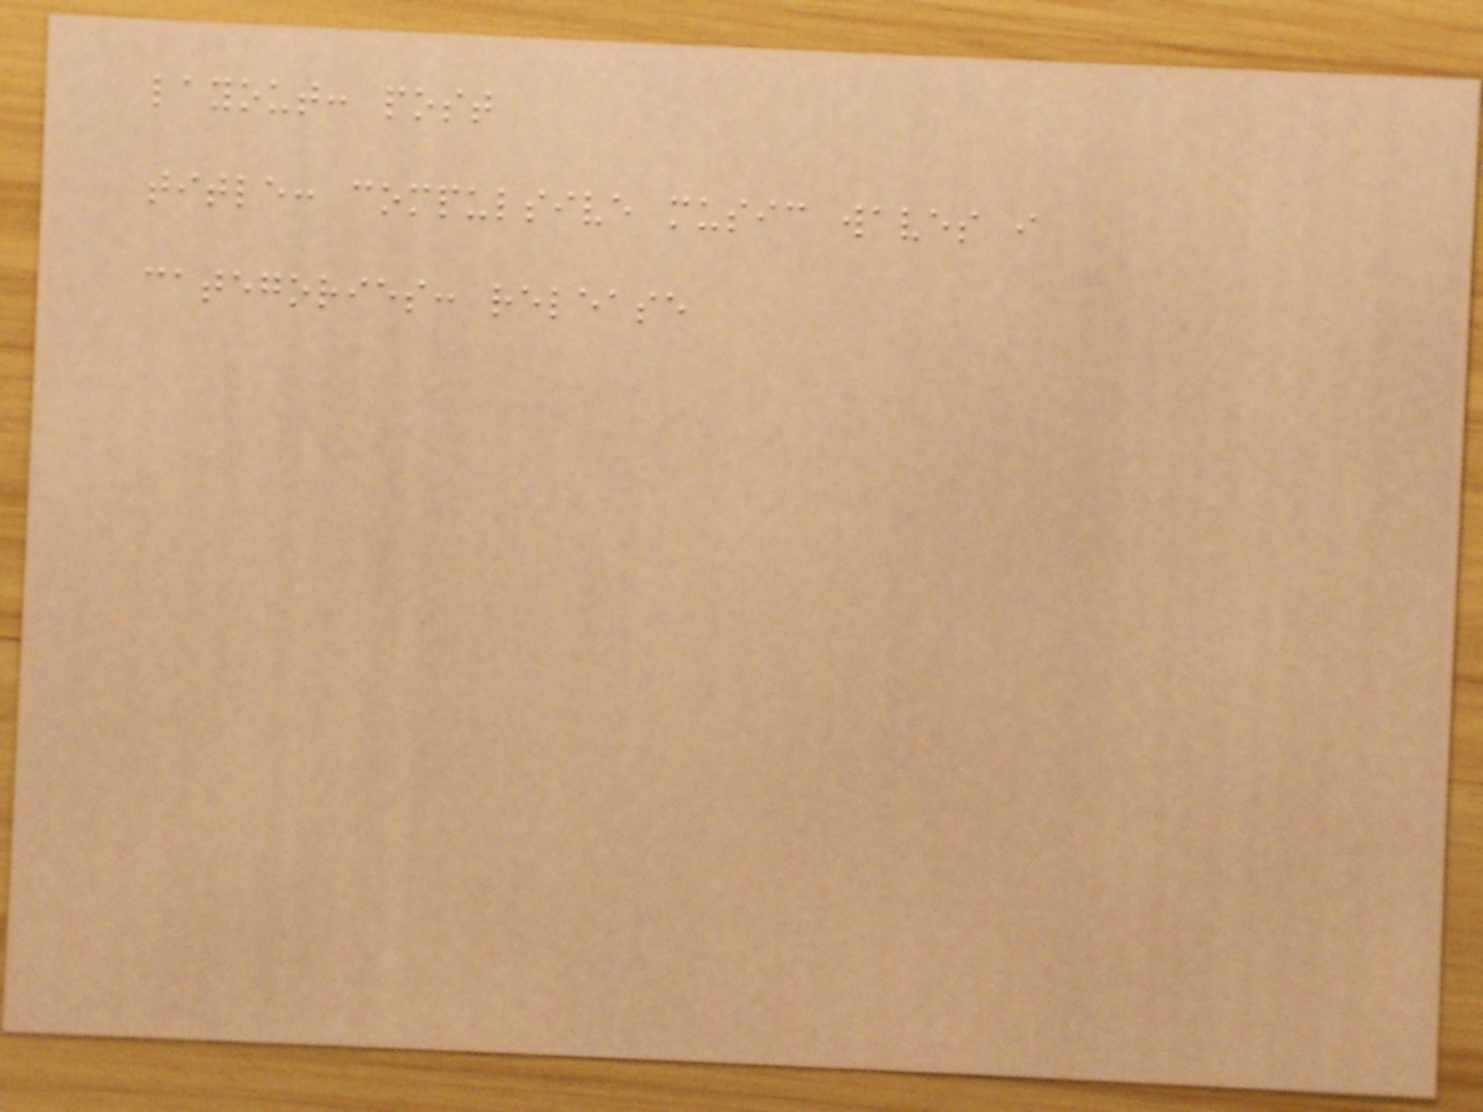layout: post
title: compulsive music waves i
categories: release
